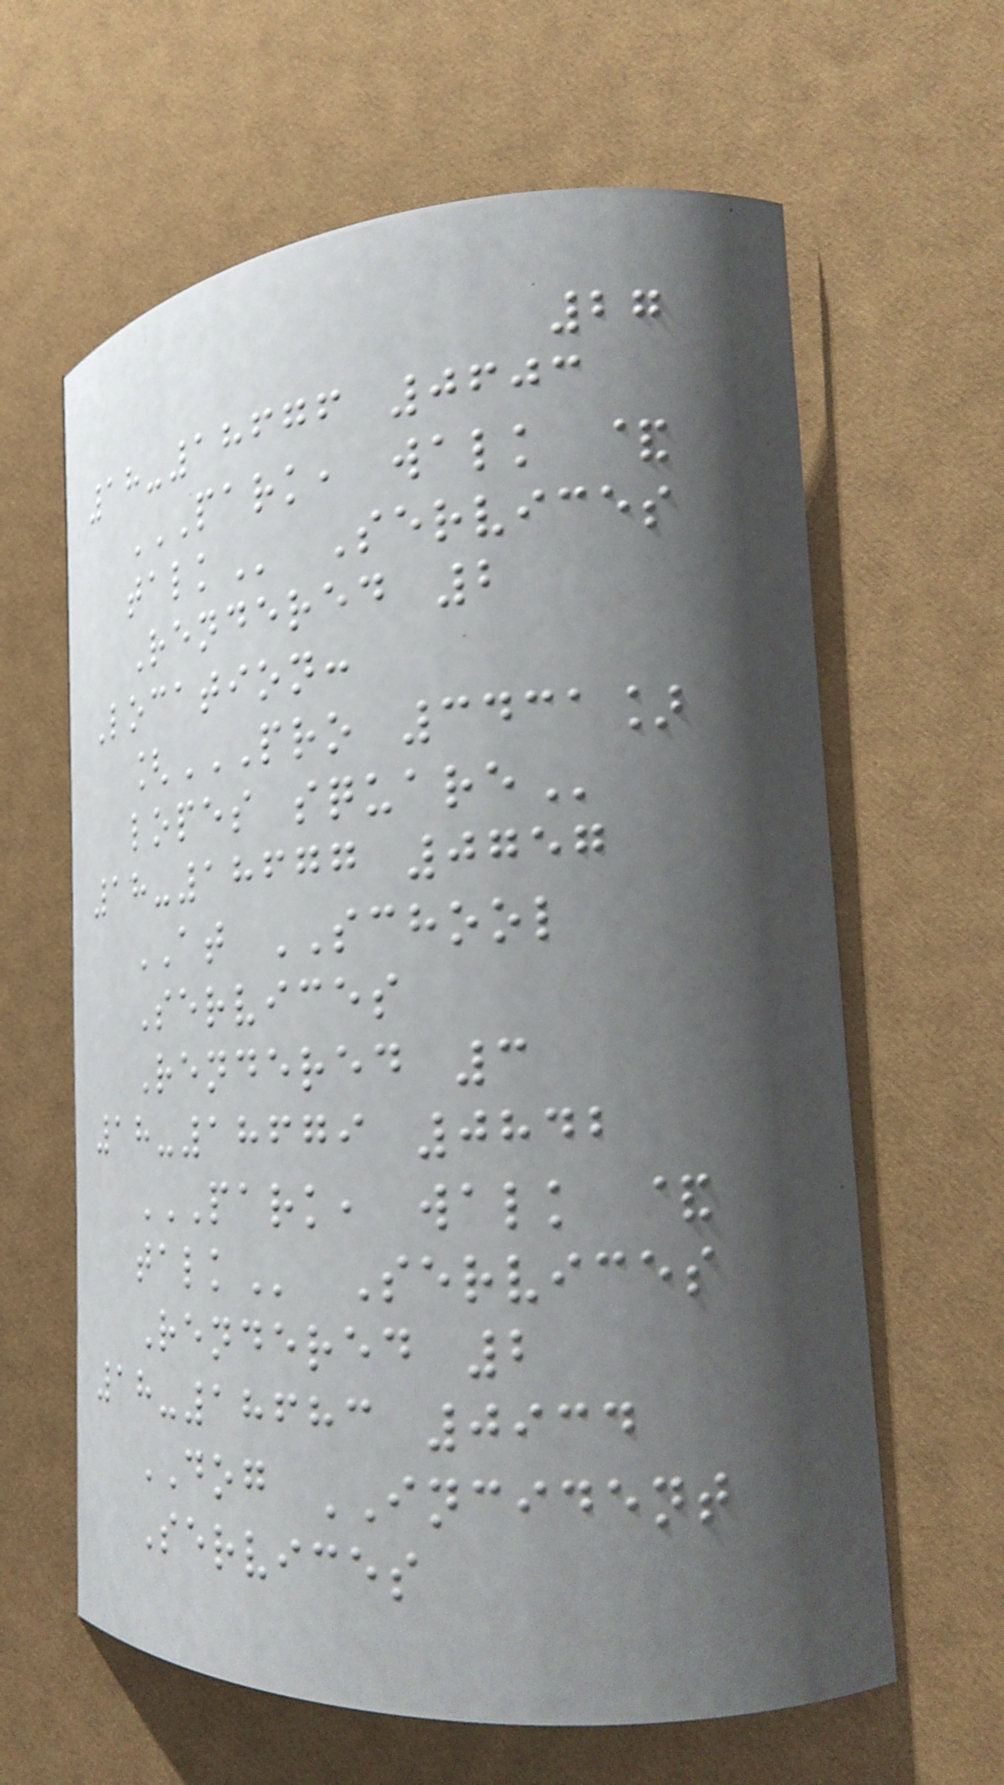27
18-18676 0603
PARK, WALK &
TALK Services
Rendered 2
Location:
[PRO 3431]
LOPES SQUARE
18-18677 0757
AT SCHOOL
Services
Rendered 3
18-18679 0842
PARK, WALK &
TALK Services
Rendered 2
18-18683 0934
DOG INCIDENT
Services
